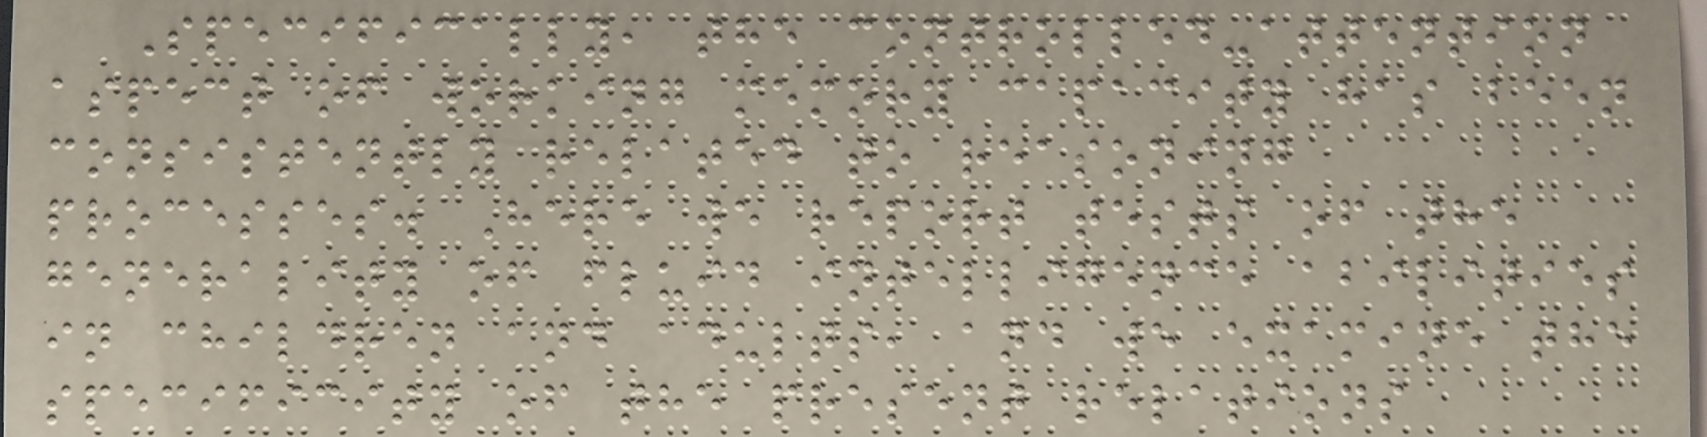Specifically, the controlled-attention
aspect of working memory capacity has been
consistently related to reasoning
processes. Here we report tests of the
generality of fluid intelligence abilities
in children and adults, and we examine the
specificity of the present relations
